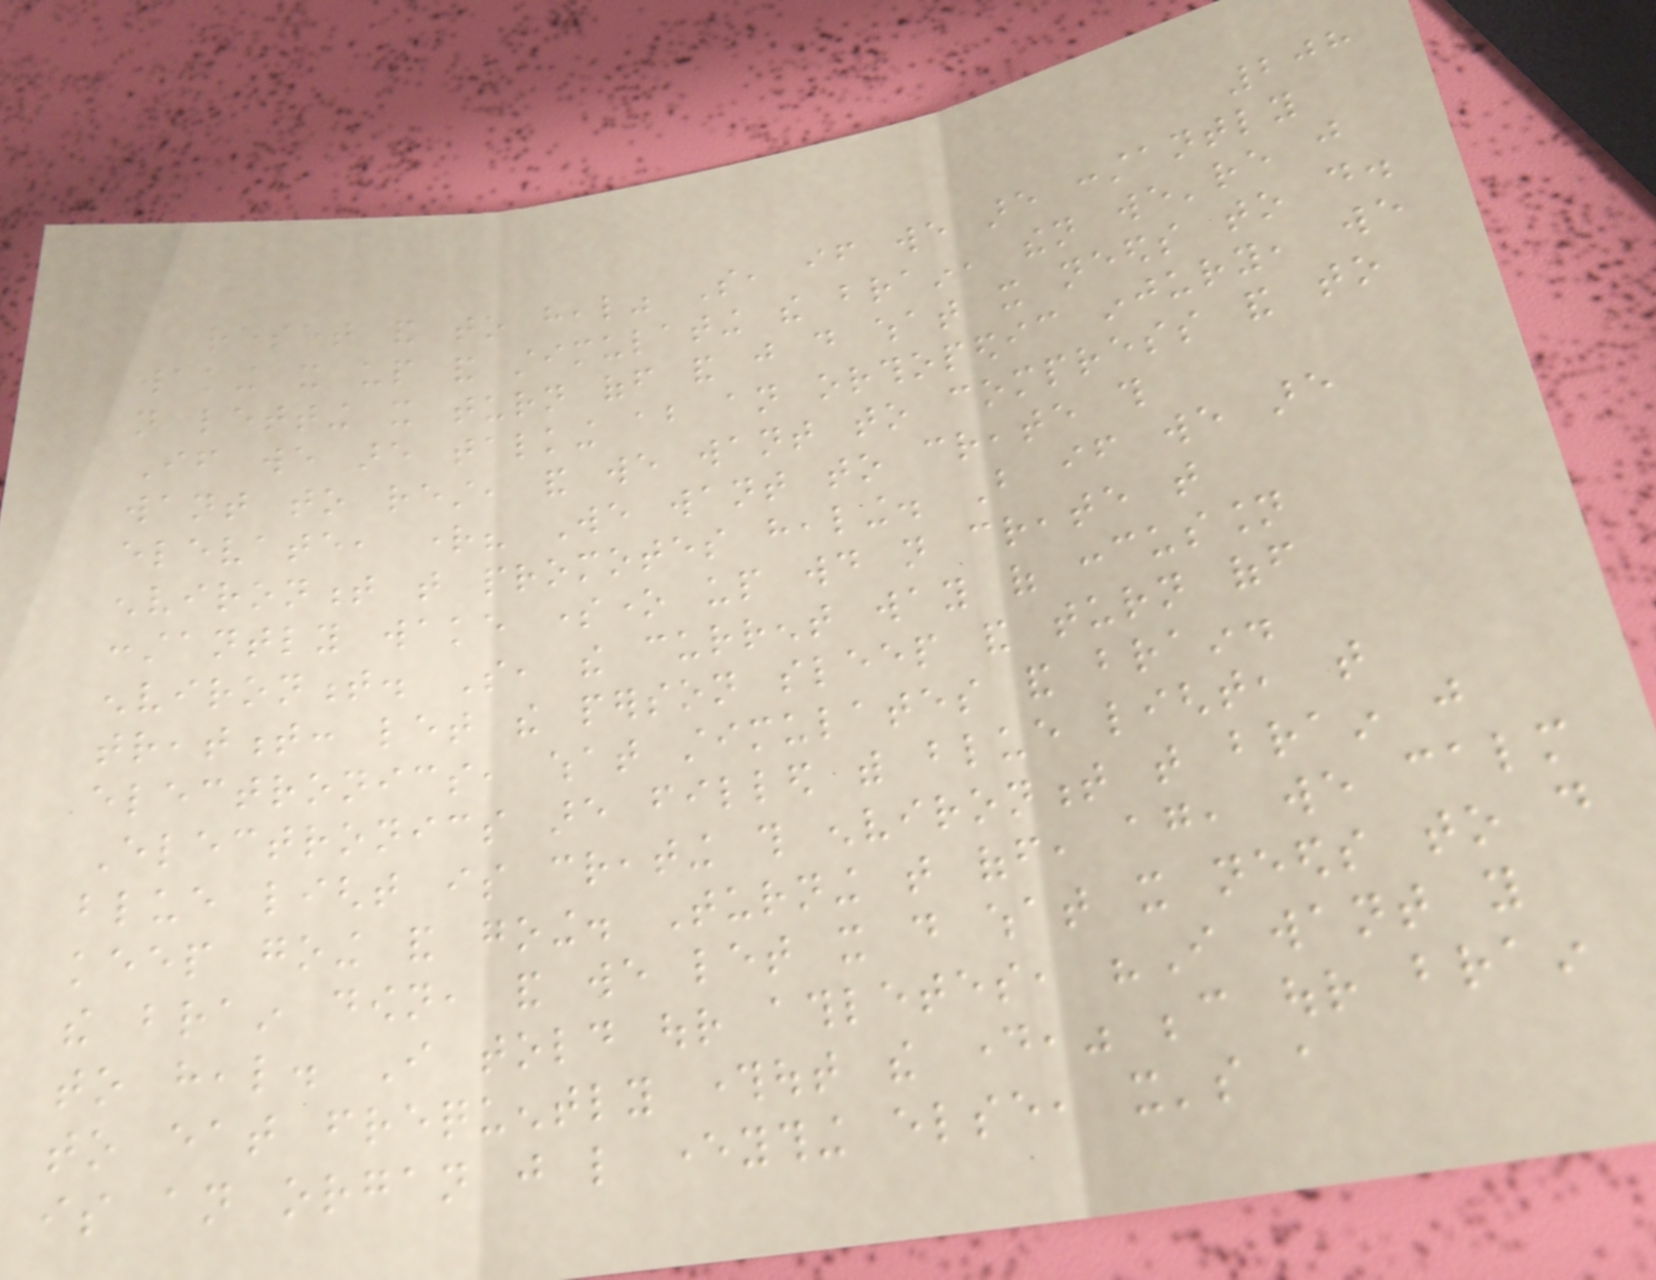208
reset and to heal" So, if we are constantly
waking it up and stimulating the brain, then we're just
not letting it turn off and just do what it needs to do.
If we are talking about an orthopedic injury, we
want to rest, and we want to compress and to
elevate, right? We want to create this
environment that promotes healing. But if we are
constantly wake someone up would not create that
environment. So, the current way of concussion
treatment: let the person sleep and turn off
electronics, what stimulates and brain.
Electronics are filled with blue light, that
blue light is creating this environment that brain just
keep going and going. Turning that off, again, we calm
the brain down, and we let it do what it needs to do
to heal. I told our athletes, "I want you
to eat frequently throughout the day," because our brain
is an organ just like everything else, it's a
